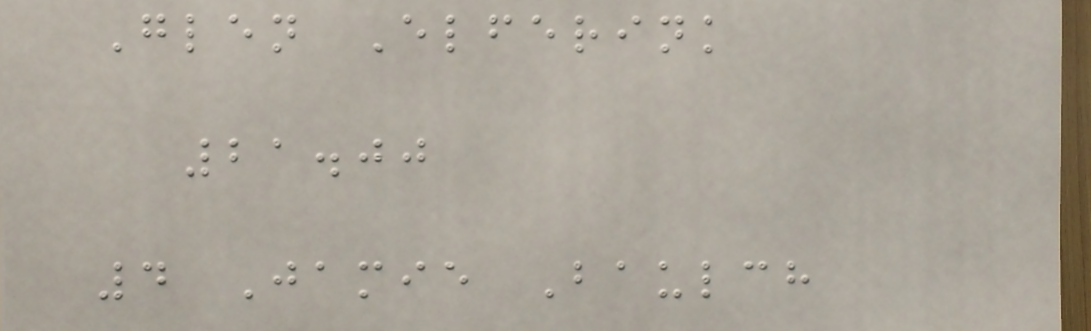Glen Elferink
21.00
4 Jamie Baulch
